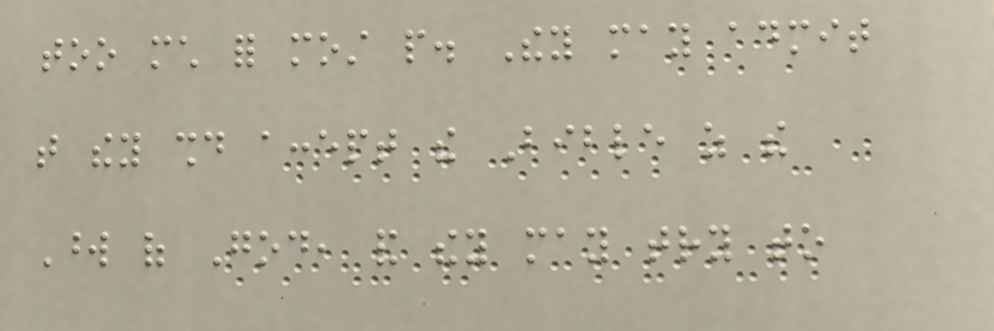too much for most people. They may admit
that they should accept the Bible as the
Word of God, and they may try to
